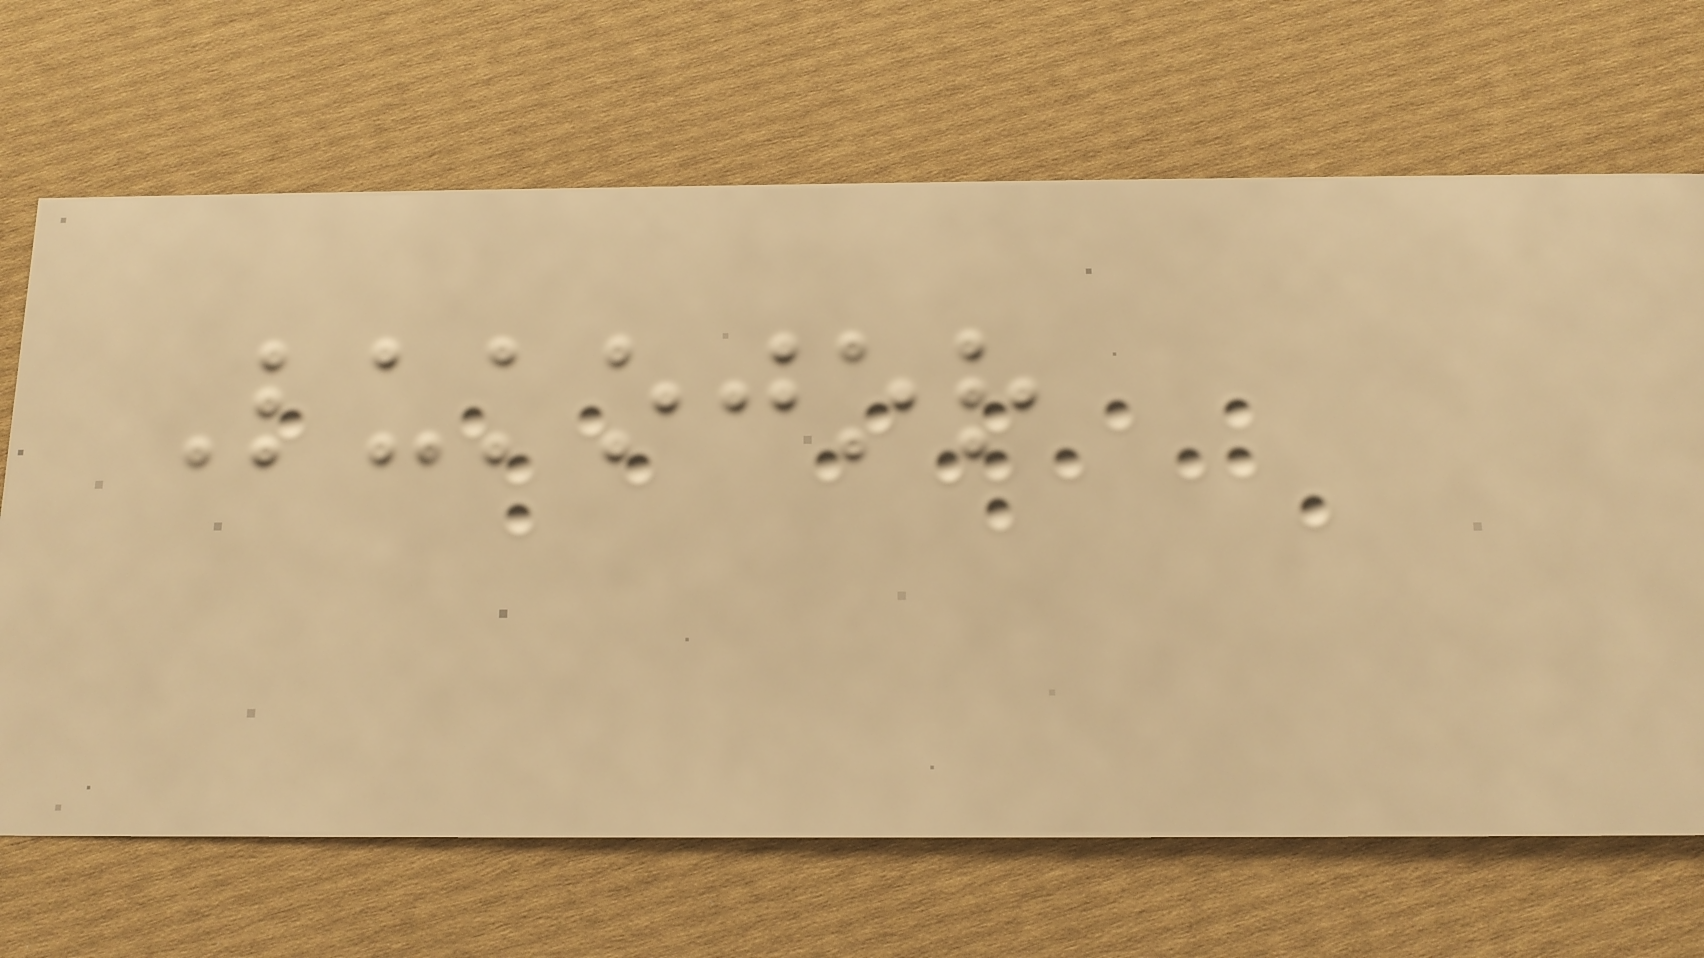Lukojor
